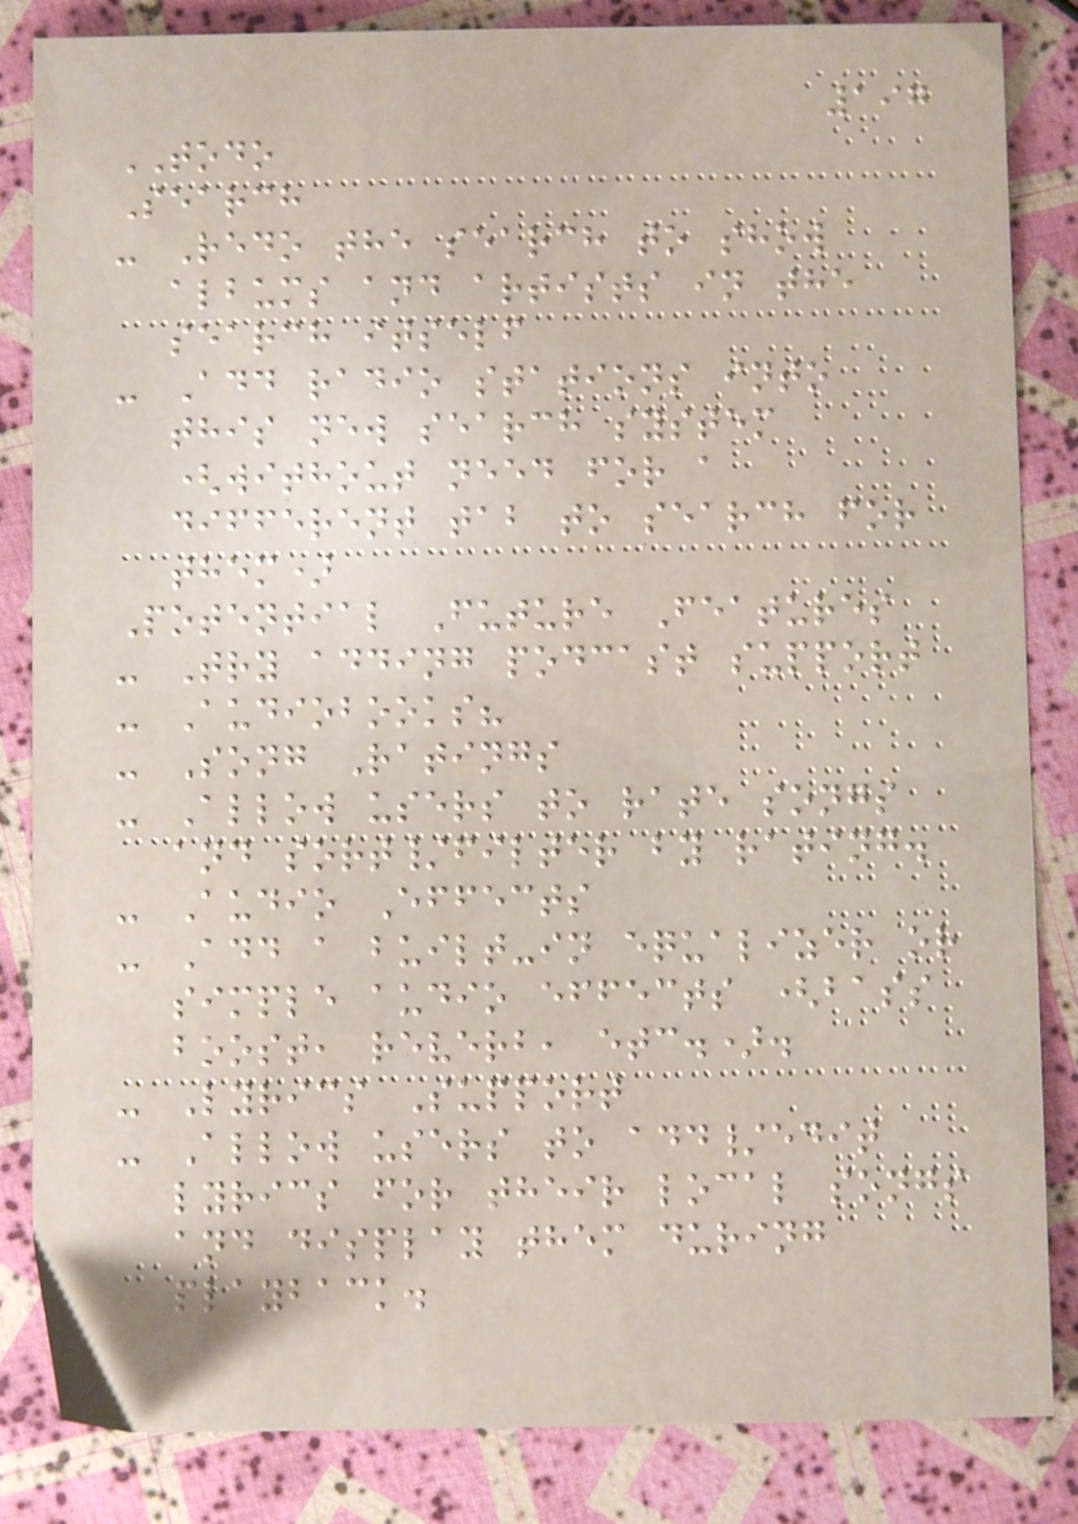197
TODO
Search
- Redo the search to show
albums and artists in the
search itself
- Add radio stations into
this new search system
(without need for a
different tab to search for
them)
Potential Future Features
- Try adding podcast support
- Audiobooks?
- Song Ratings
- Allow users to rate songs
and sort/filter by rating.
- Audio Effects
- Add a built-in equalizer or
simple audio effects (bass
boost, reverb, etc.).
- Lyrics Support
- Allow users to add/edit
lyrics for their local songs
and display them during
playback.
